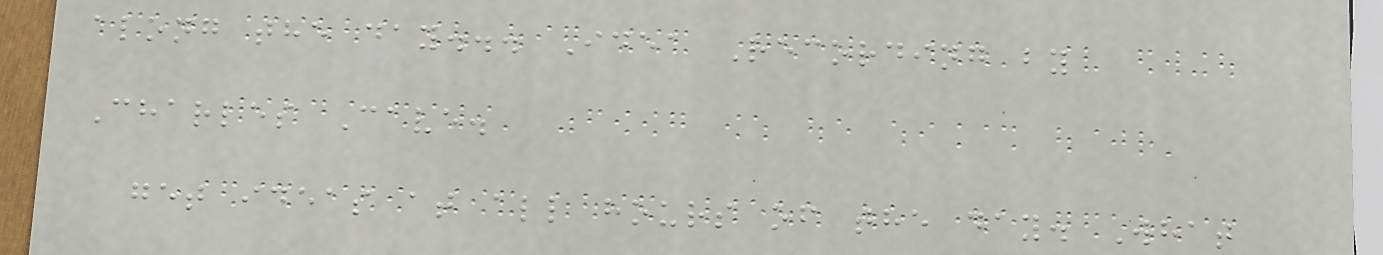along the day... Idea Recording by
Charles Cave.
get ideas at all hours of the day. What
